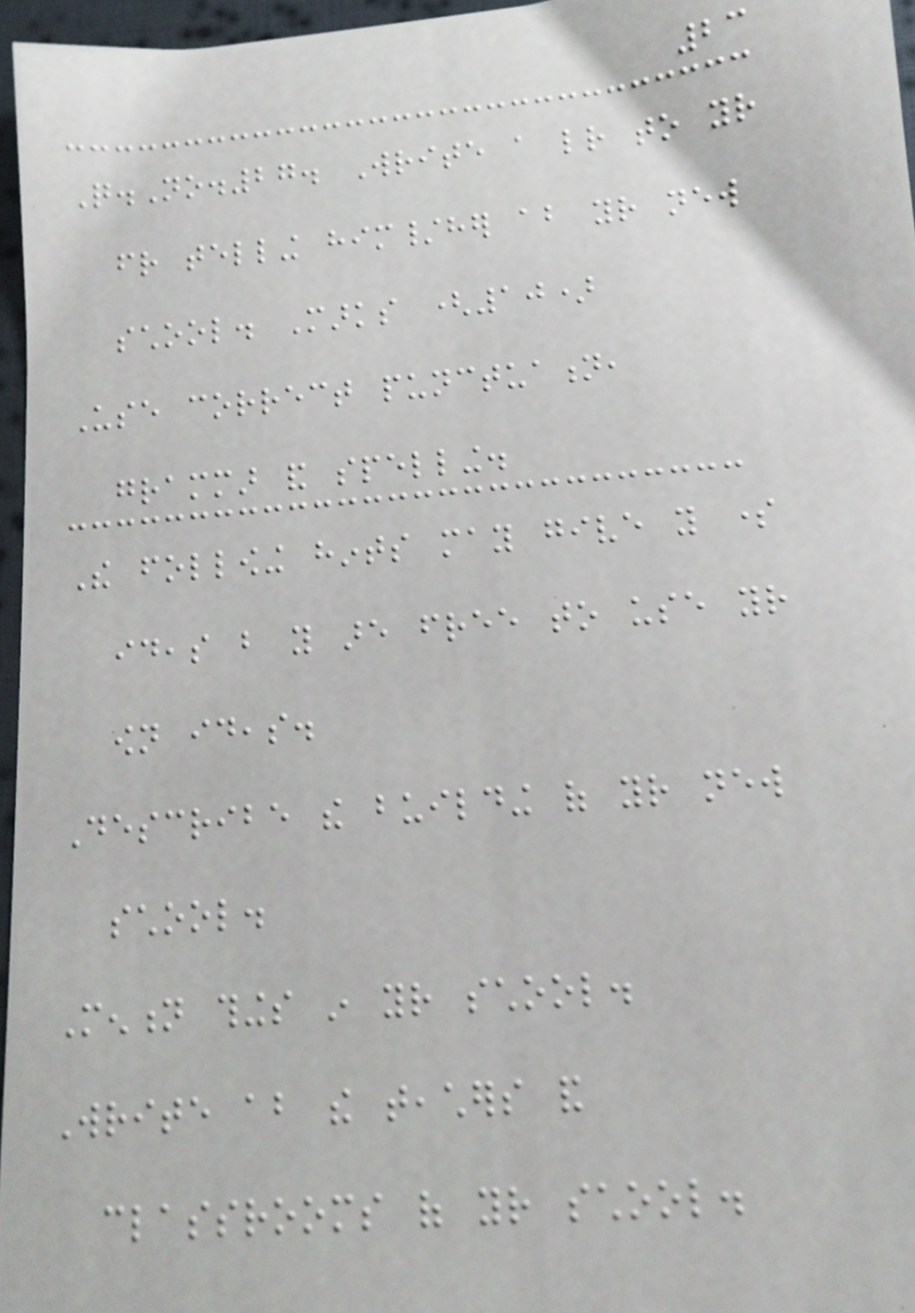23
Q.No.27. Write a letter to your
friend telling him/her about your new
school. Marks (10)
Use correct punctuation,
grammar and spelling.
The following hints may give you some
ideas but you are free to use your
own ideas.
Describe the building of your new
school.
Mention things in your school.
Write about the teachers and
classrooms of your school.
